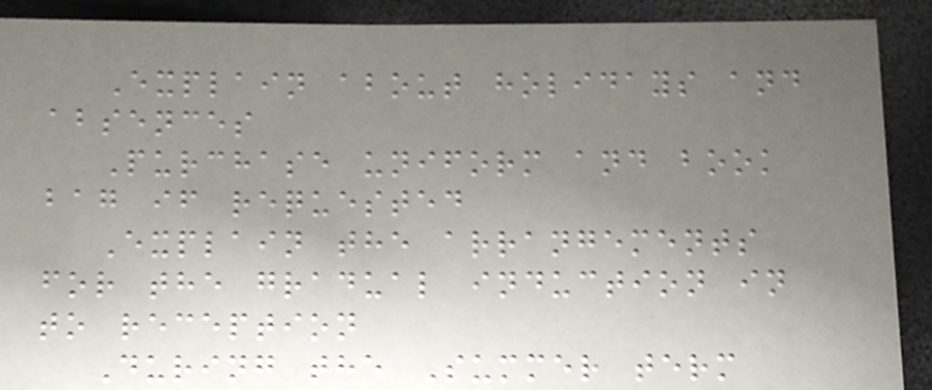Explain about holidays and
absences
Purchase uniform and book
bag if requested
Explain the arrangements
for the gradual induction in
to reception
During the Summer term
